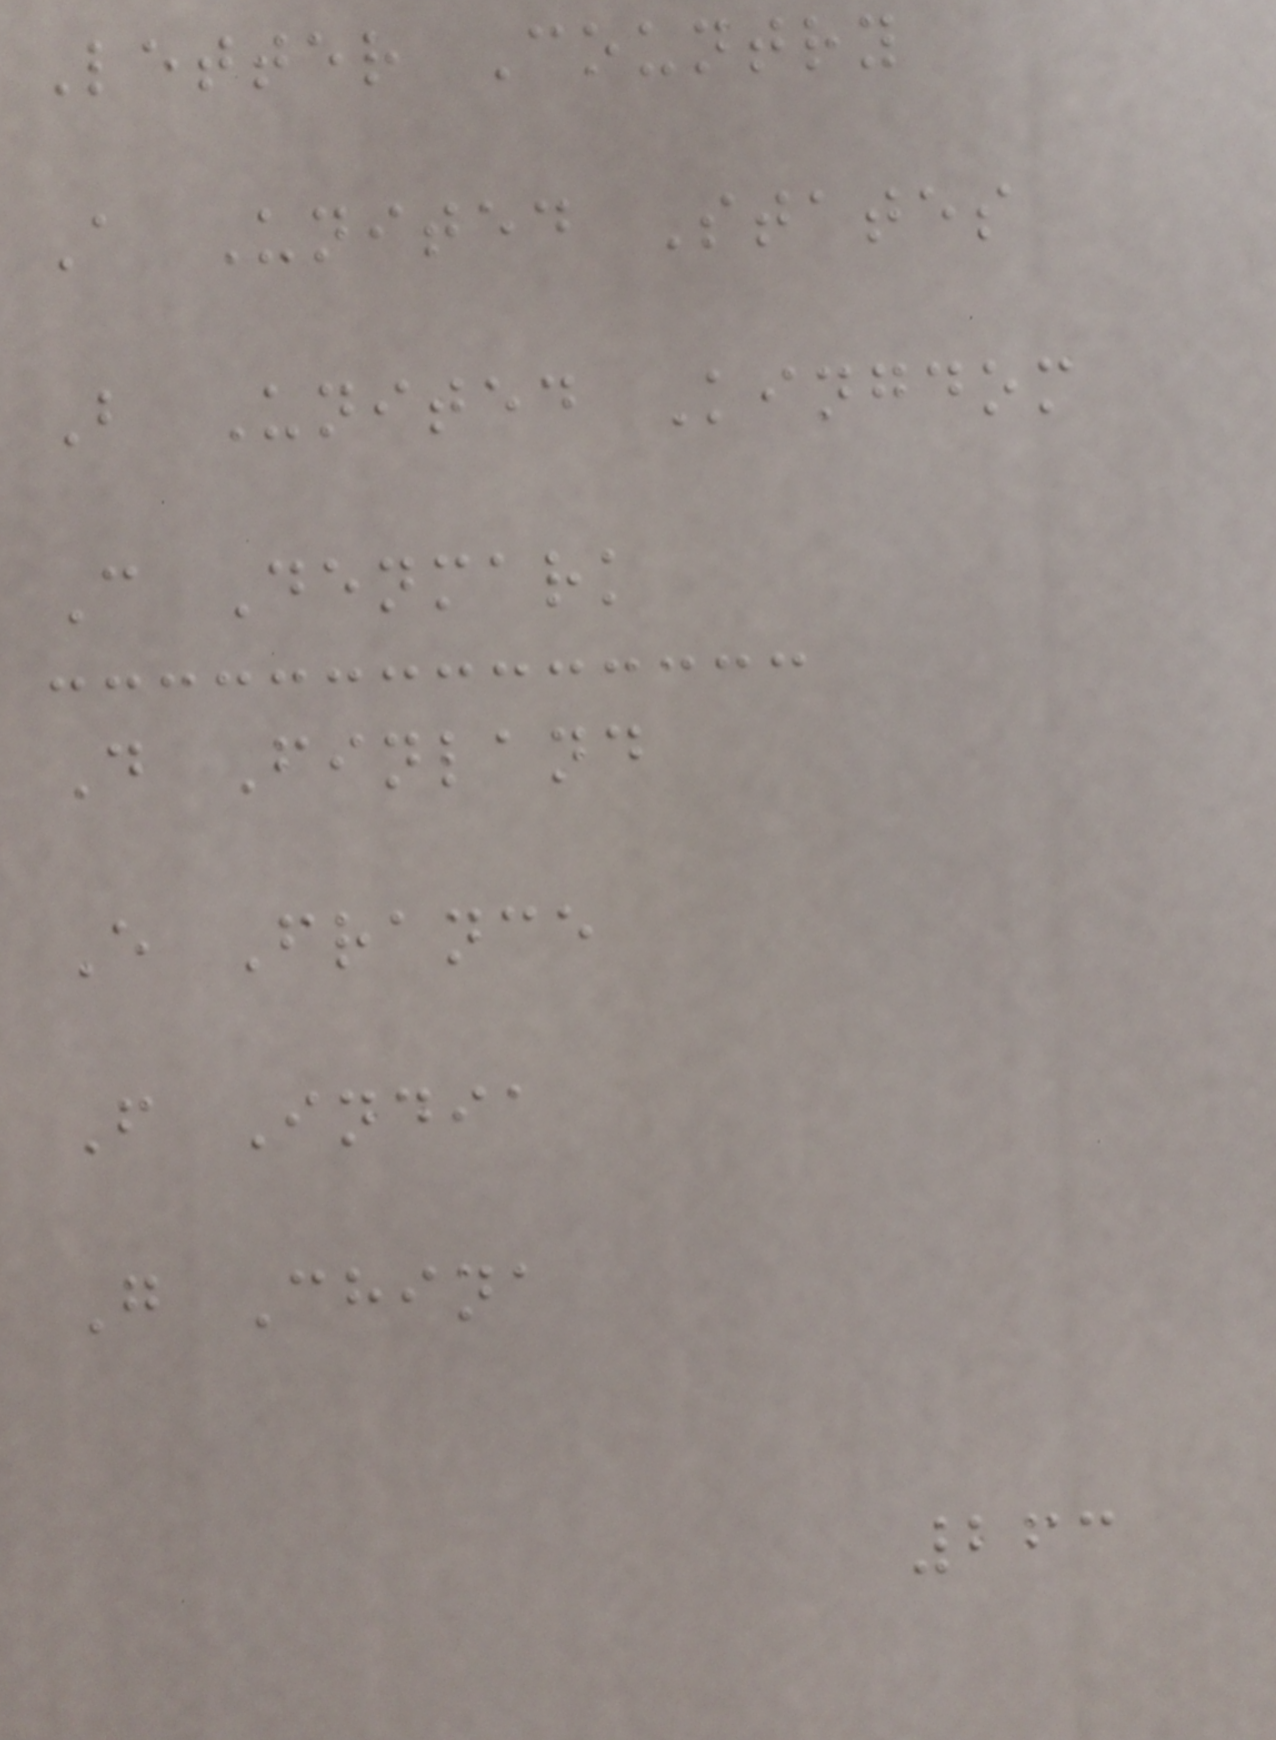Letter Country
A United States
B United Kingdom
C Denmark
D Finland
E France
F India
G China
263
